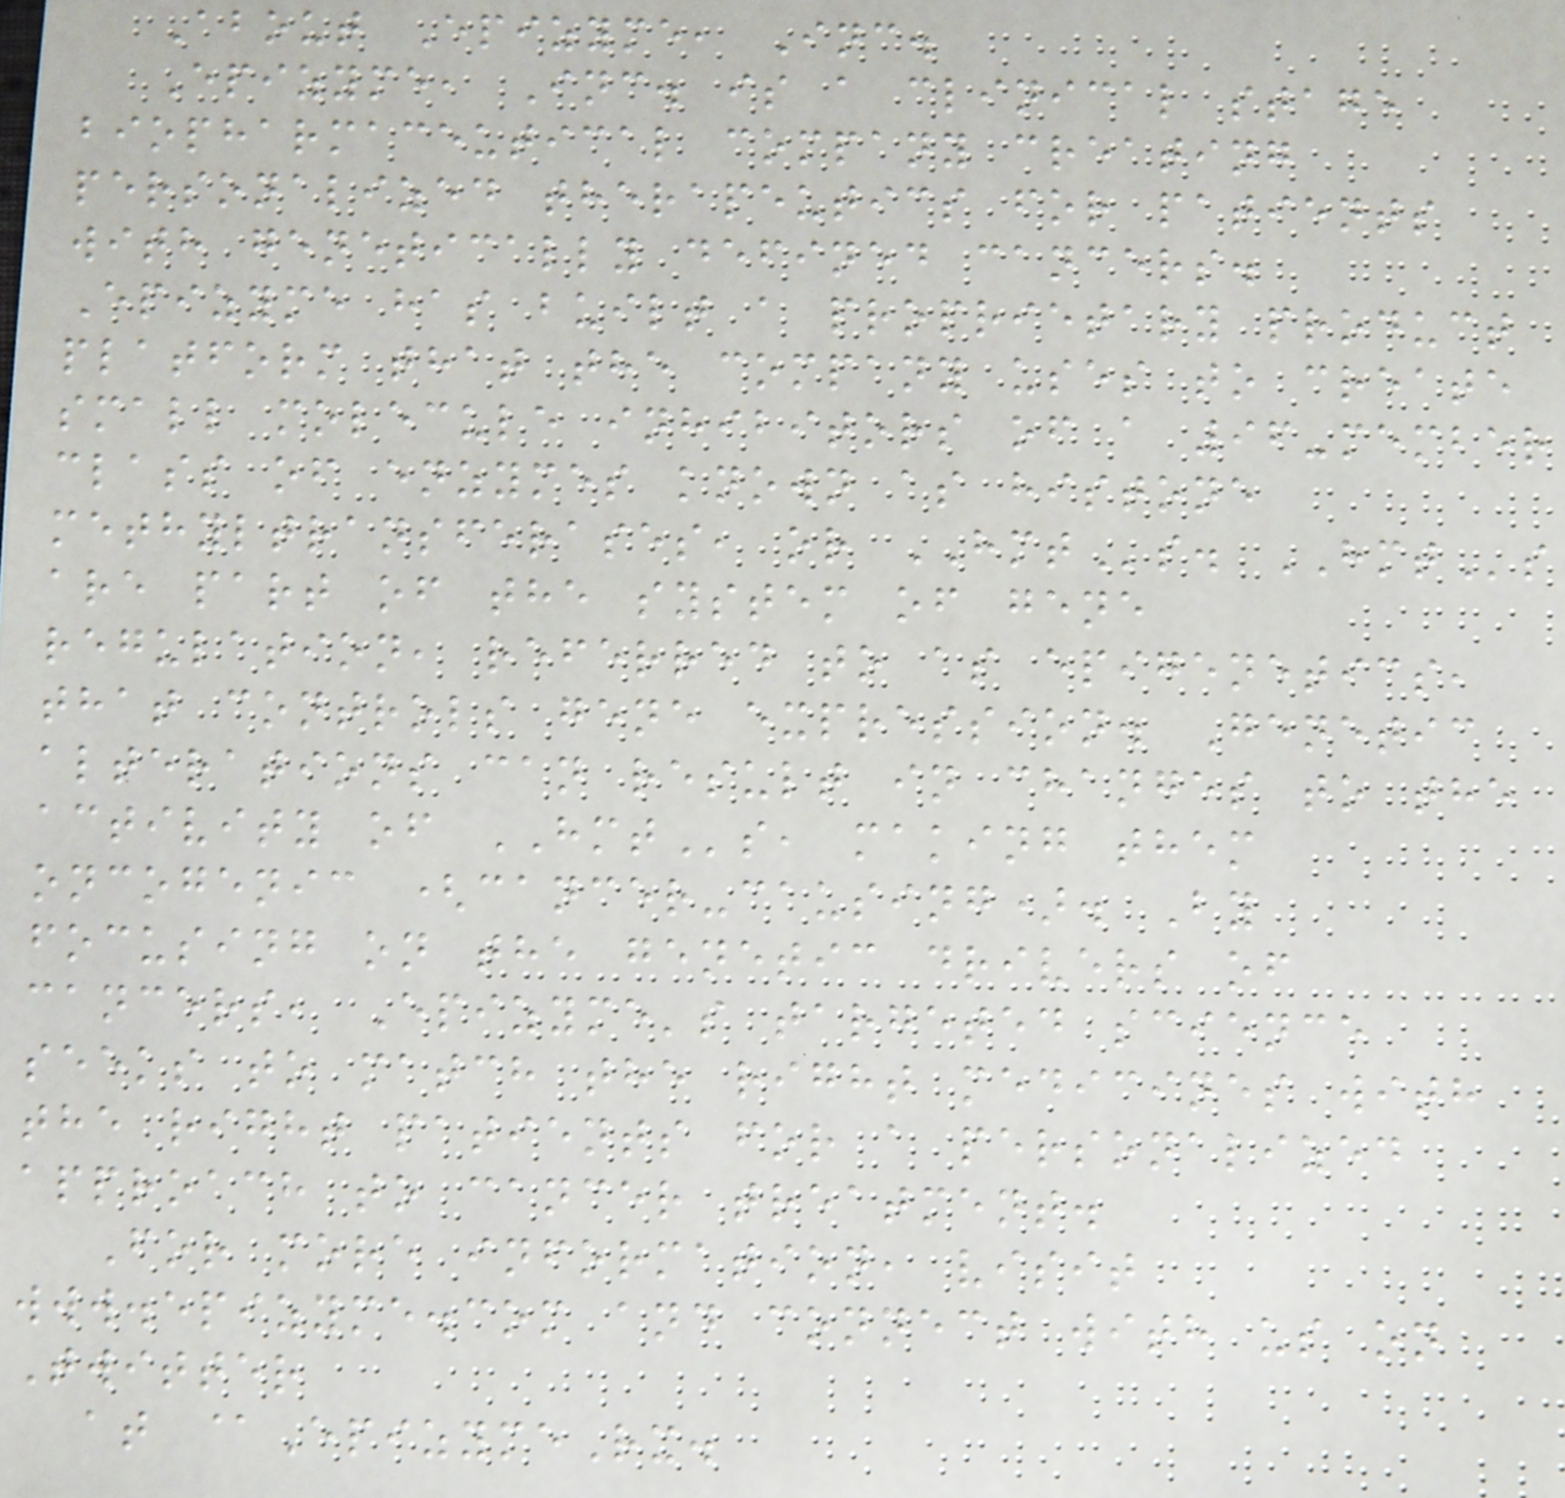About Epizyme, Inc.
Epizyme, Inc. is a clinical stage
biopharmaceutical company creating
personalized therapeutics for patients
with genetically defined cancers.
Epizyme has built a proprietary product
platform that the company uses to create
small molecule inhibitors of a 96-member
class of enzymes known as histone
methyltransferases, or HMTs. HMTs
are part of the system of gene
regulation, referred to as epigenetics,
that controls gene expression. Genetic
alterations can result in changes to the
activity of HMTs, making them
oncogenic (cancer-causing). By
focusing on the genetic drivers of
cancers, Epizyme's targeted science
seeks to match the right medicines with
the right patients for a personalized
approach to cancer treatment.
For more information, visit
www.epizyme.com and connect with us on
Twitter
at @EpizymeRx.
